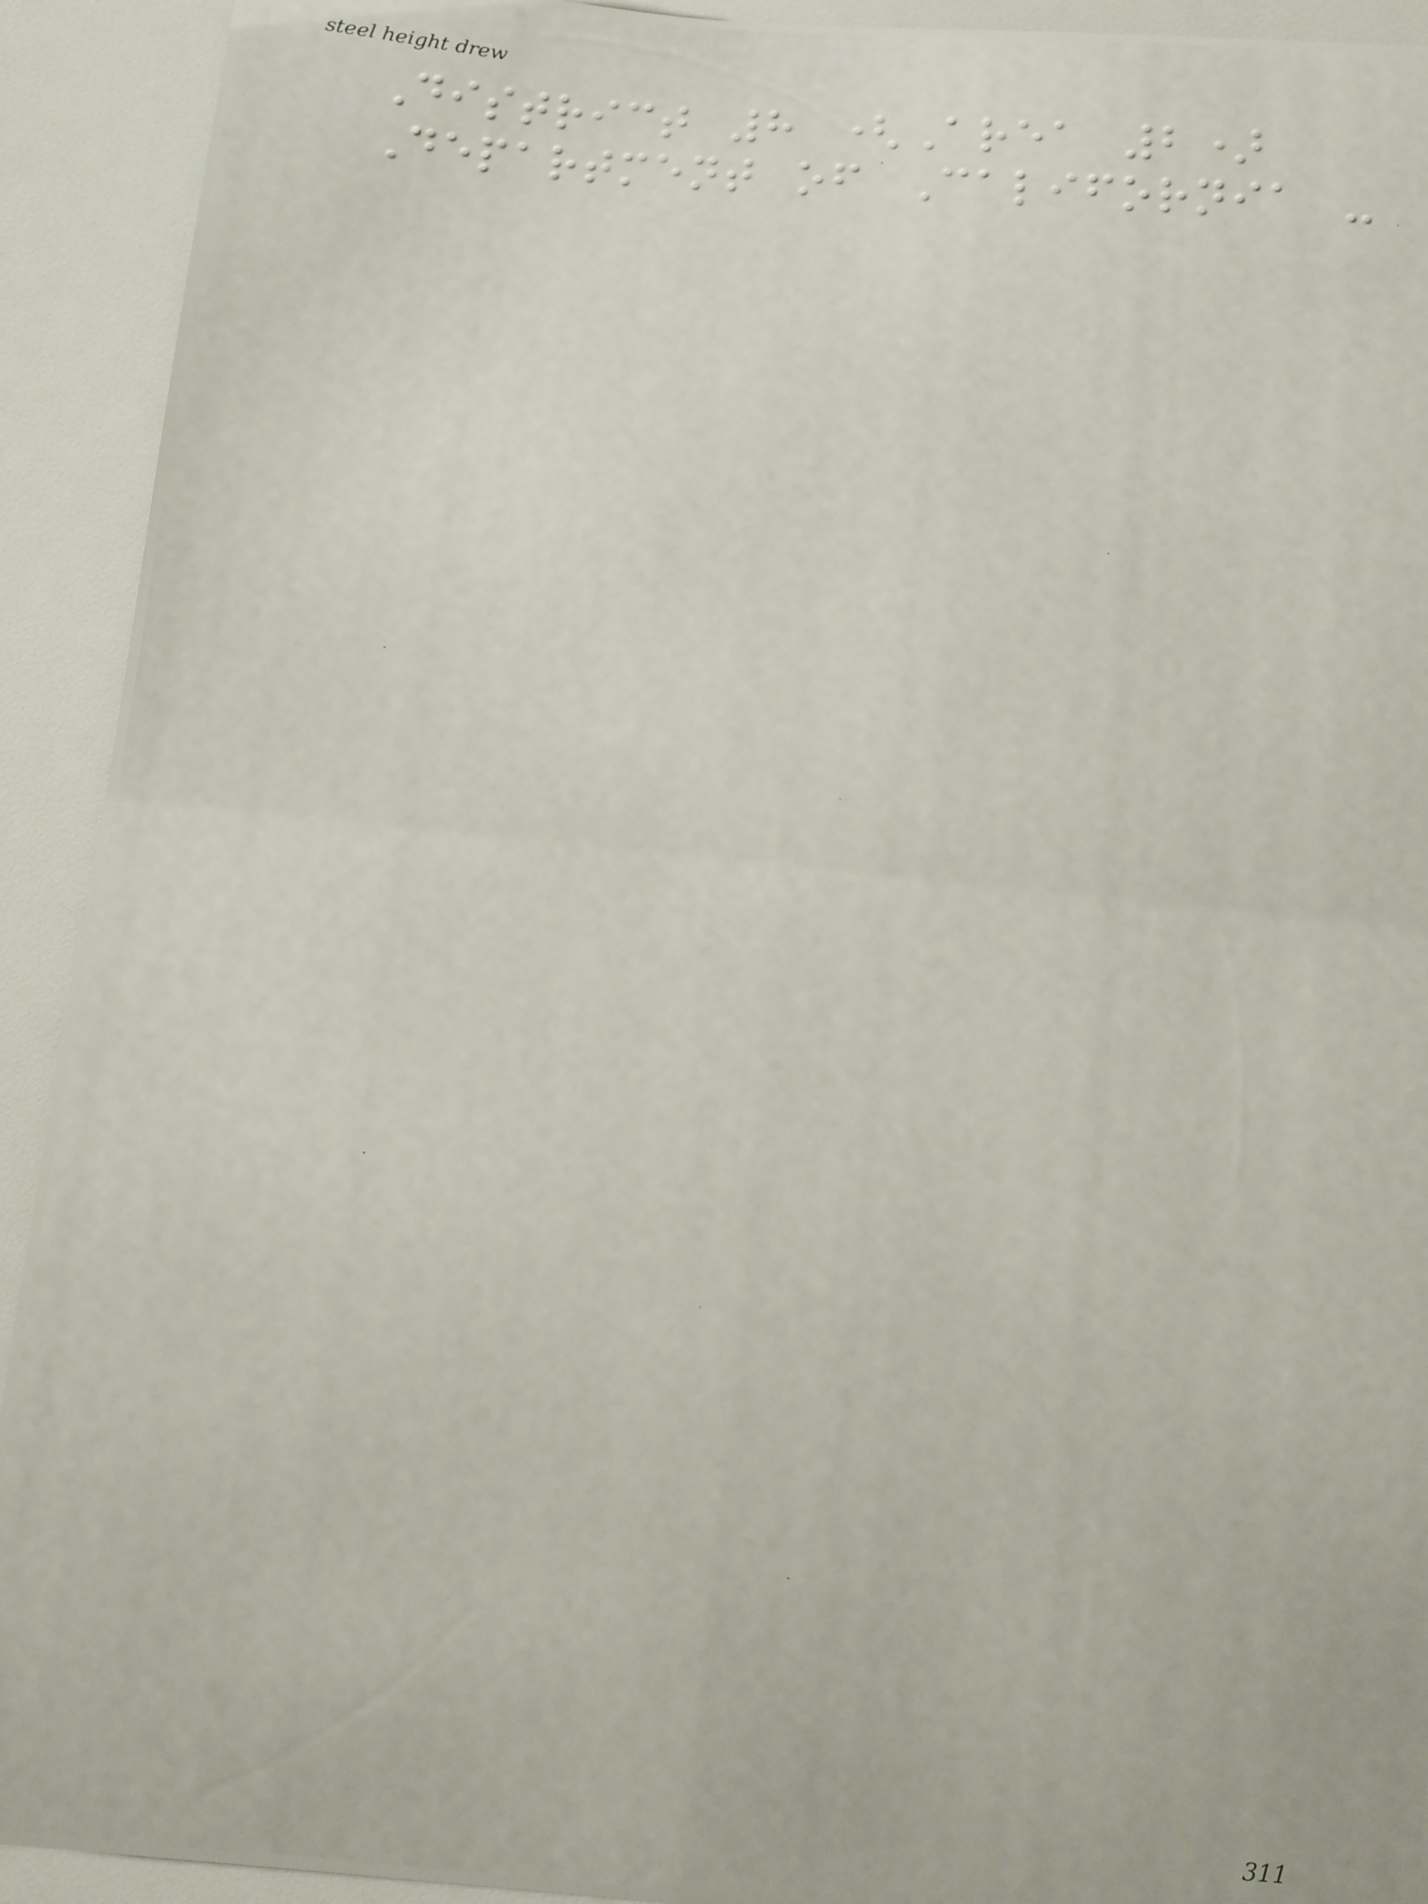District 8 (Area 2)
Department of California -
